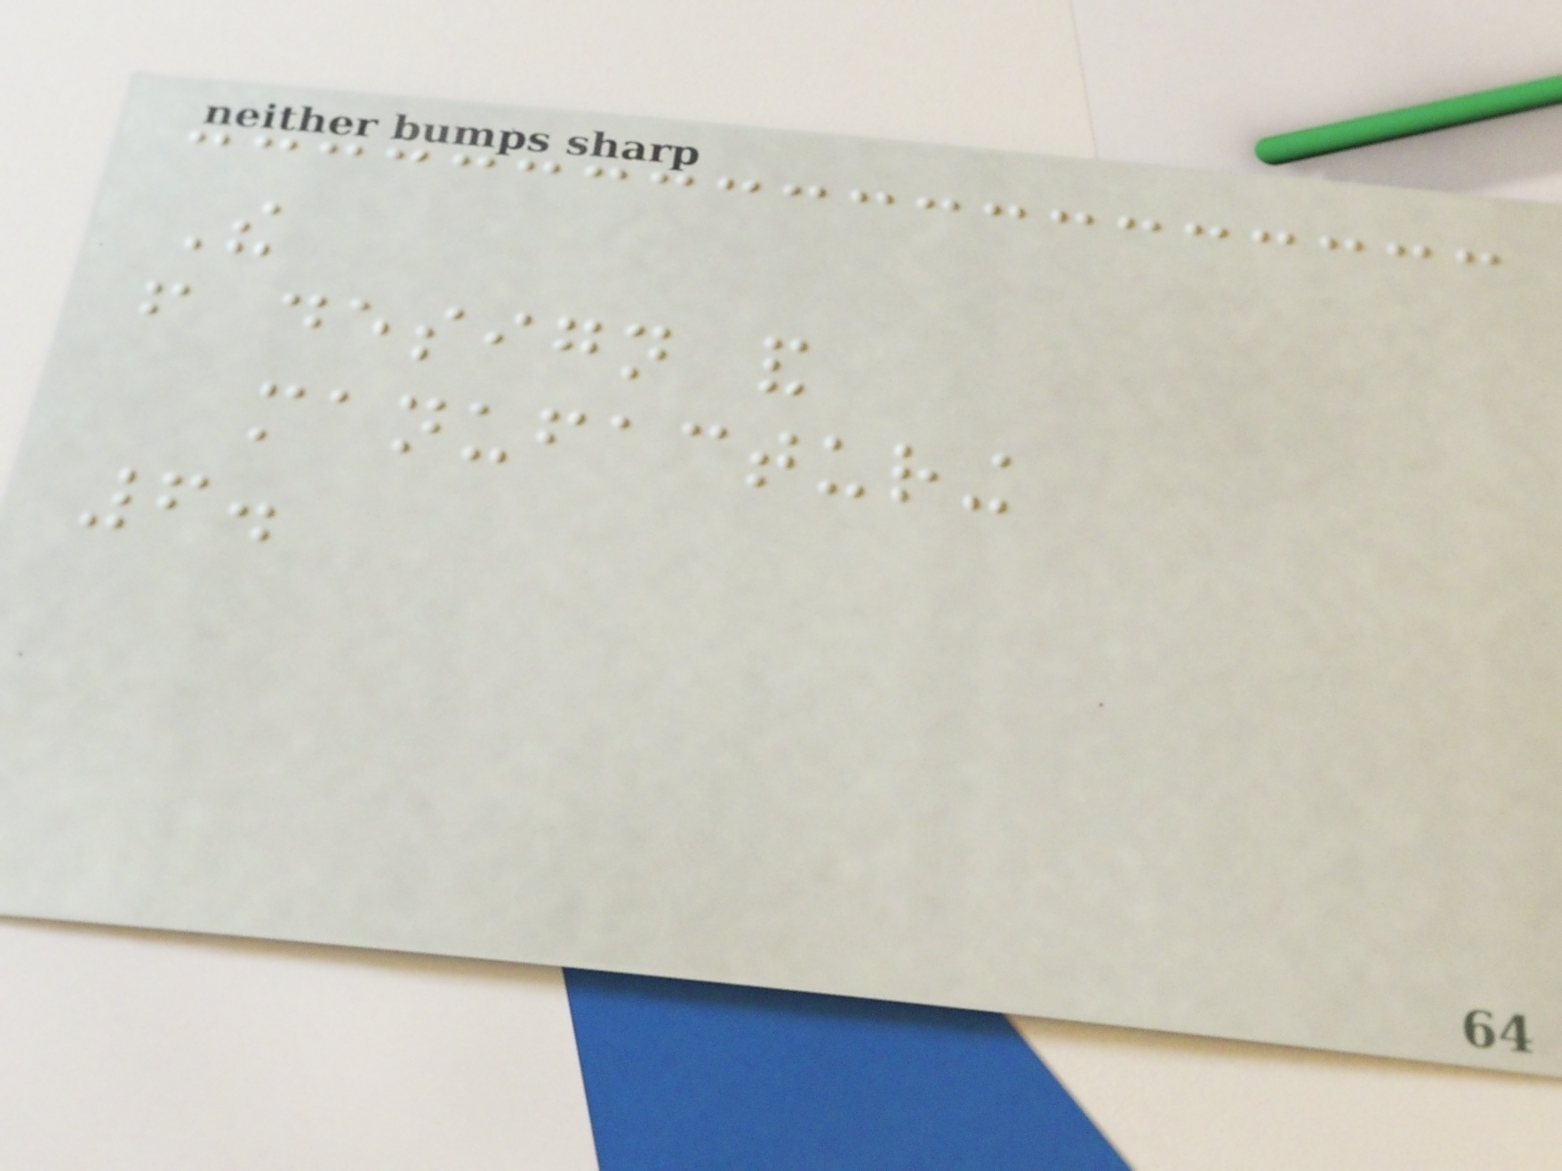The
from design and
manufacturing
6.
